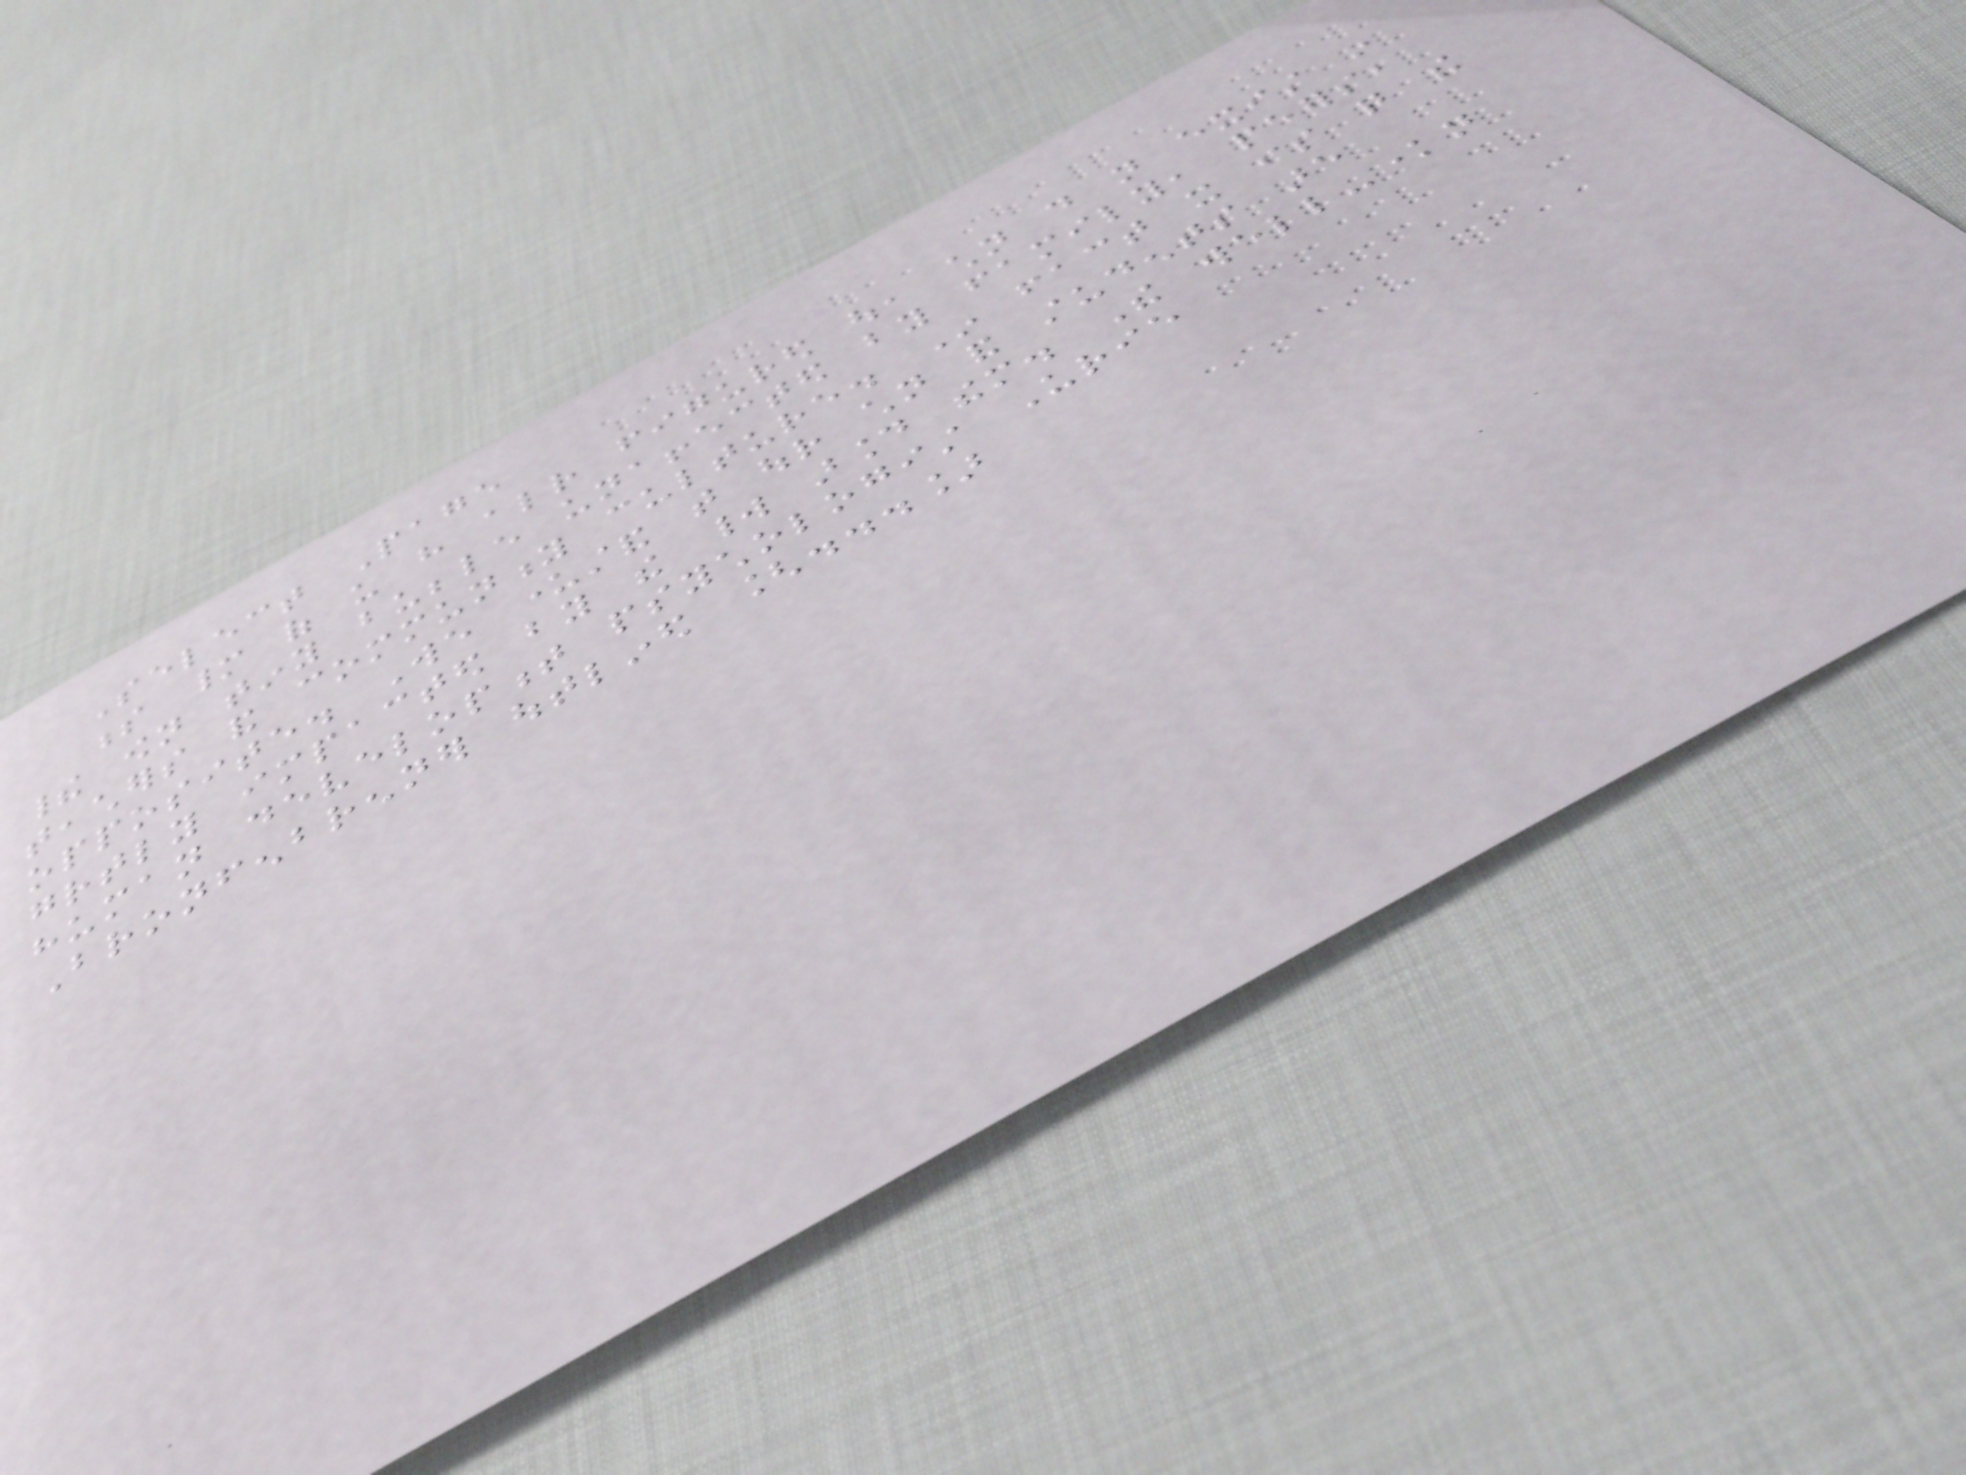Select Page
s many of us have already figured out, children do not exist in
their own tiny bubble unaffected by family, peers,
teachers and community culture. In fact it is quite the
opposite. We understand that our children and students are
greatly impacted by the world around them. The well-known
human development psychologist Urie
Bronfenbrenner outlined [...]
